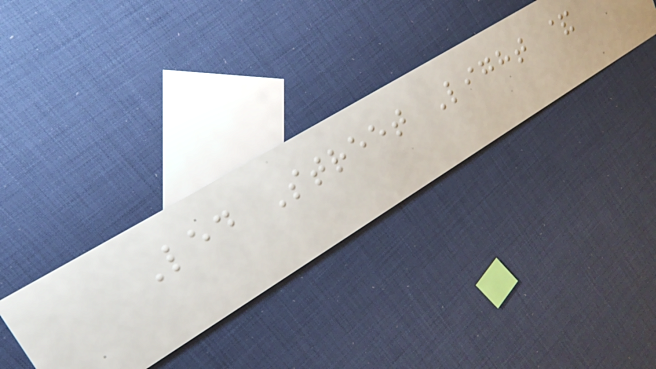Led Street Light &
